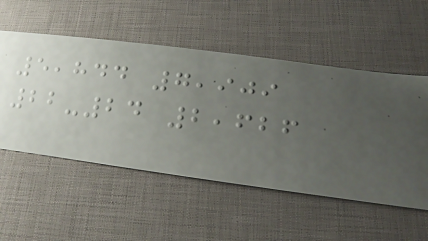5,844 7,909
22-24 2,626
